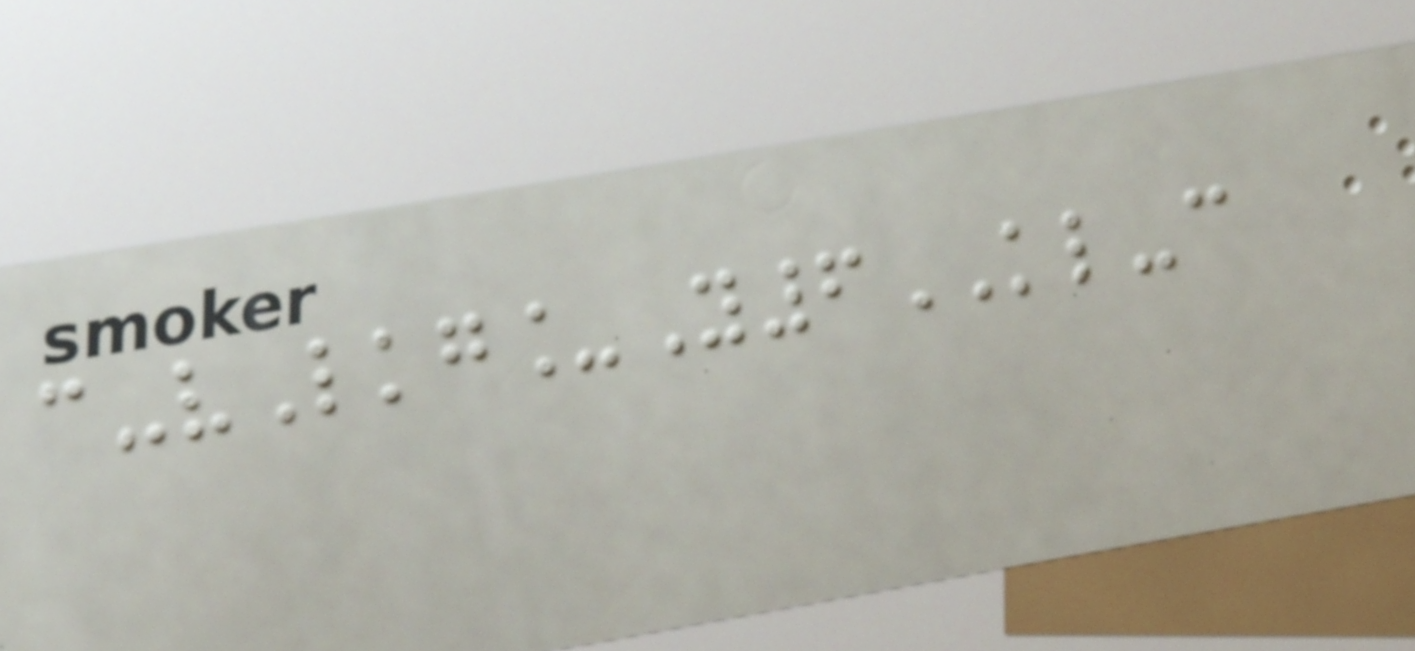c-vLkg_Y6KL-c
